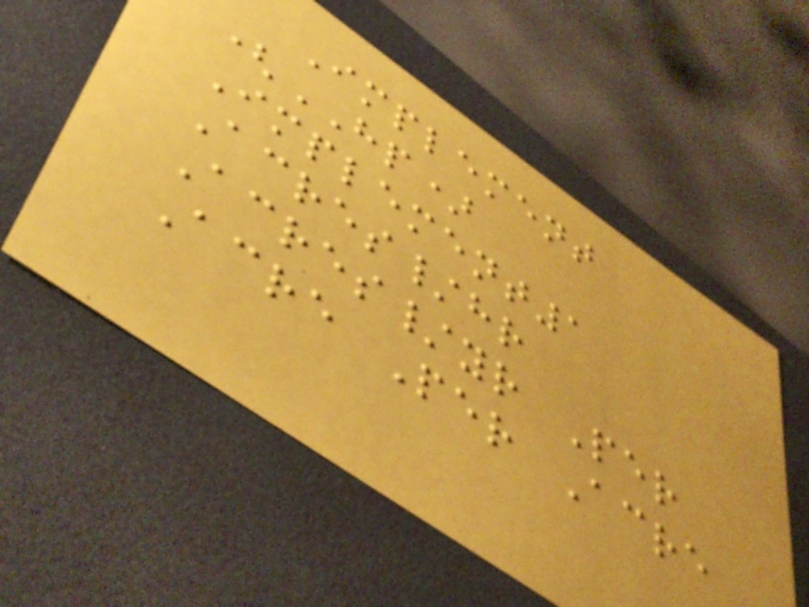Implement
(HP)
Implement1
Acres/hr
Acres/yr Per
Acre Per Acre
